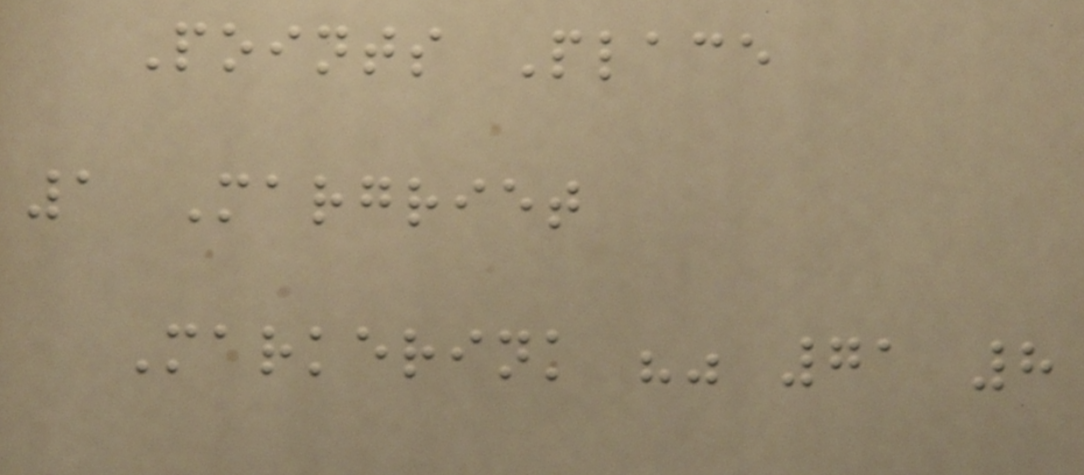Points Place
1 Margriet
Markerink "" 71 8
